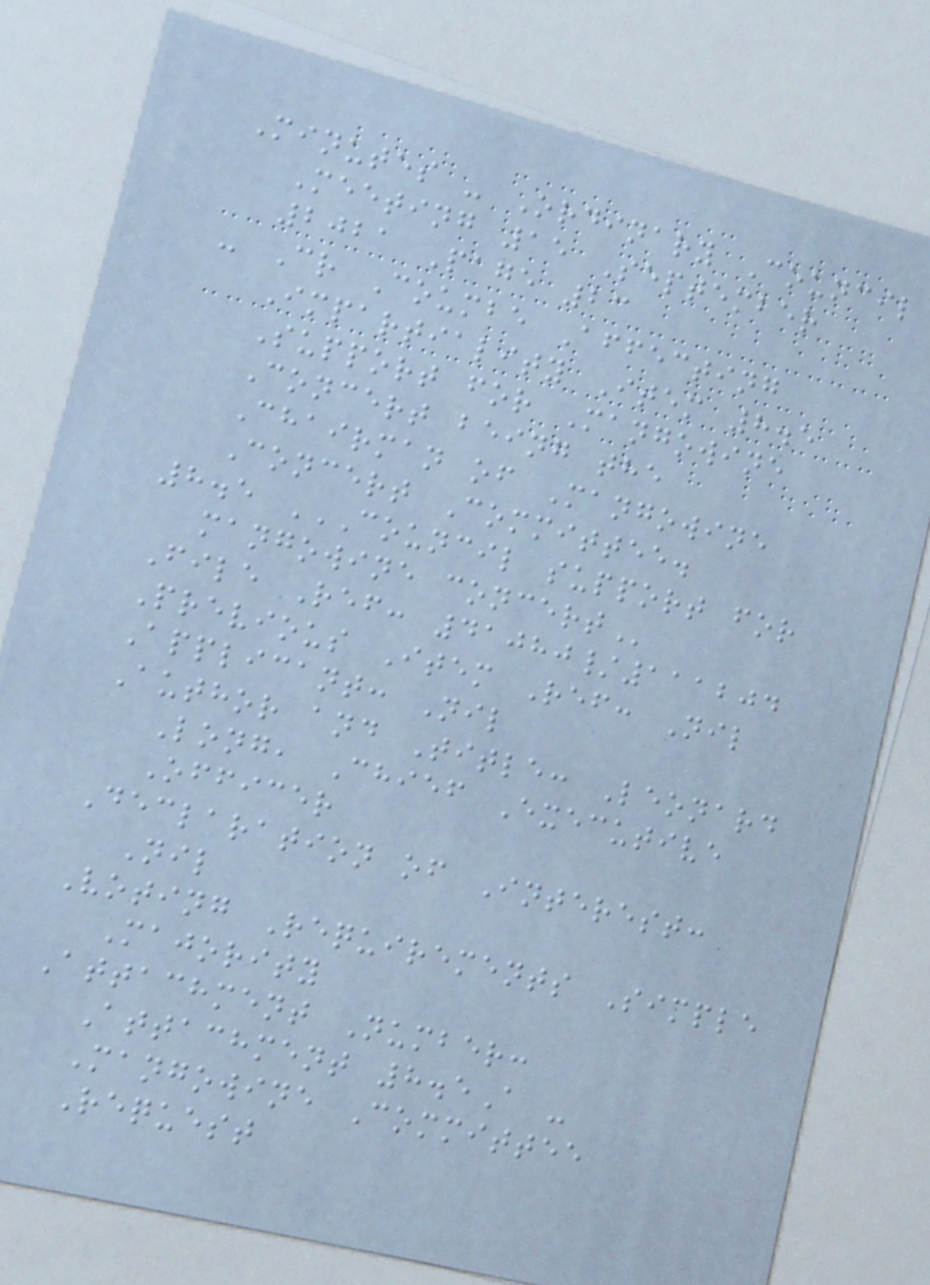Minutes - Ordinary Council
Meeting 15 September
2021 Page 23
- Cr Coumbe Affecting
Impartiality Item 8.5
Support for Mangowine
Concert being the
Chairman of Mangowine
Concert Committee.
8.5 COUNCIL SUPPORT FOR
MANGOWINE CONCERT
File Ref: 41080/111204
Previous Item Ref: Nil
Applicant: Nil
Author and Title: Leonard
Long, Chief Executive
Officer
Declaration of Interest:
Nil
Voting Requirements Simple
Majority
Attachment Number:
Attachment 8.5A -
Mangowine Committee
Request
